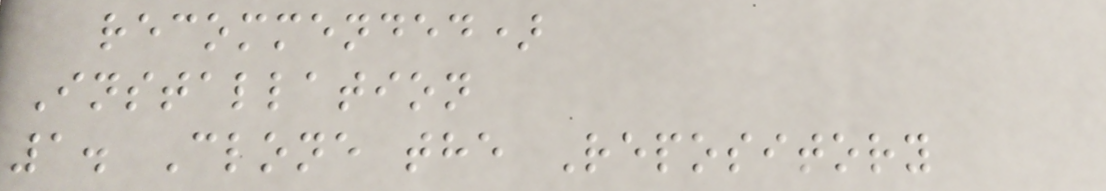recommended)
Installation
1. Clone the Repository
